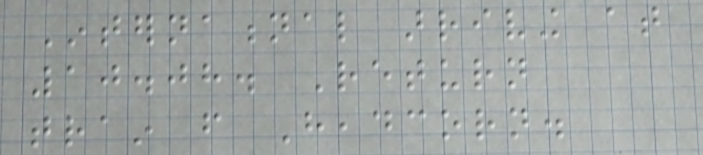International arriving at
10.08. Return
train from Headcorn.
